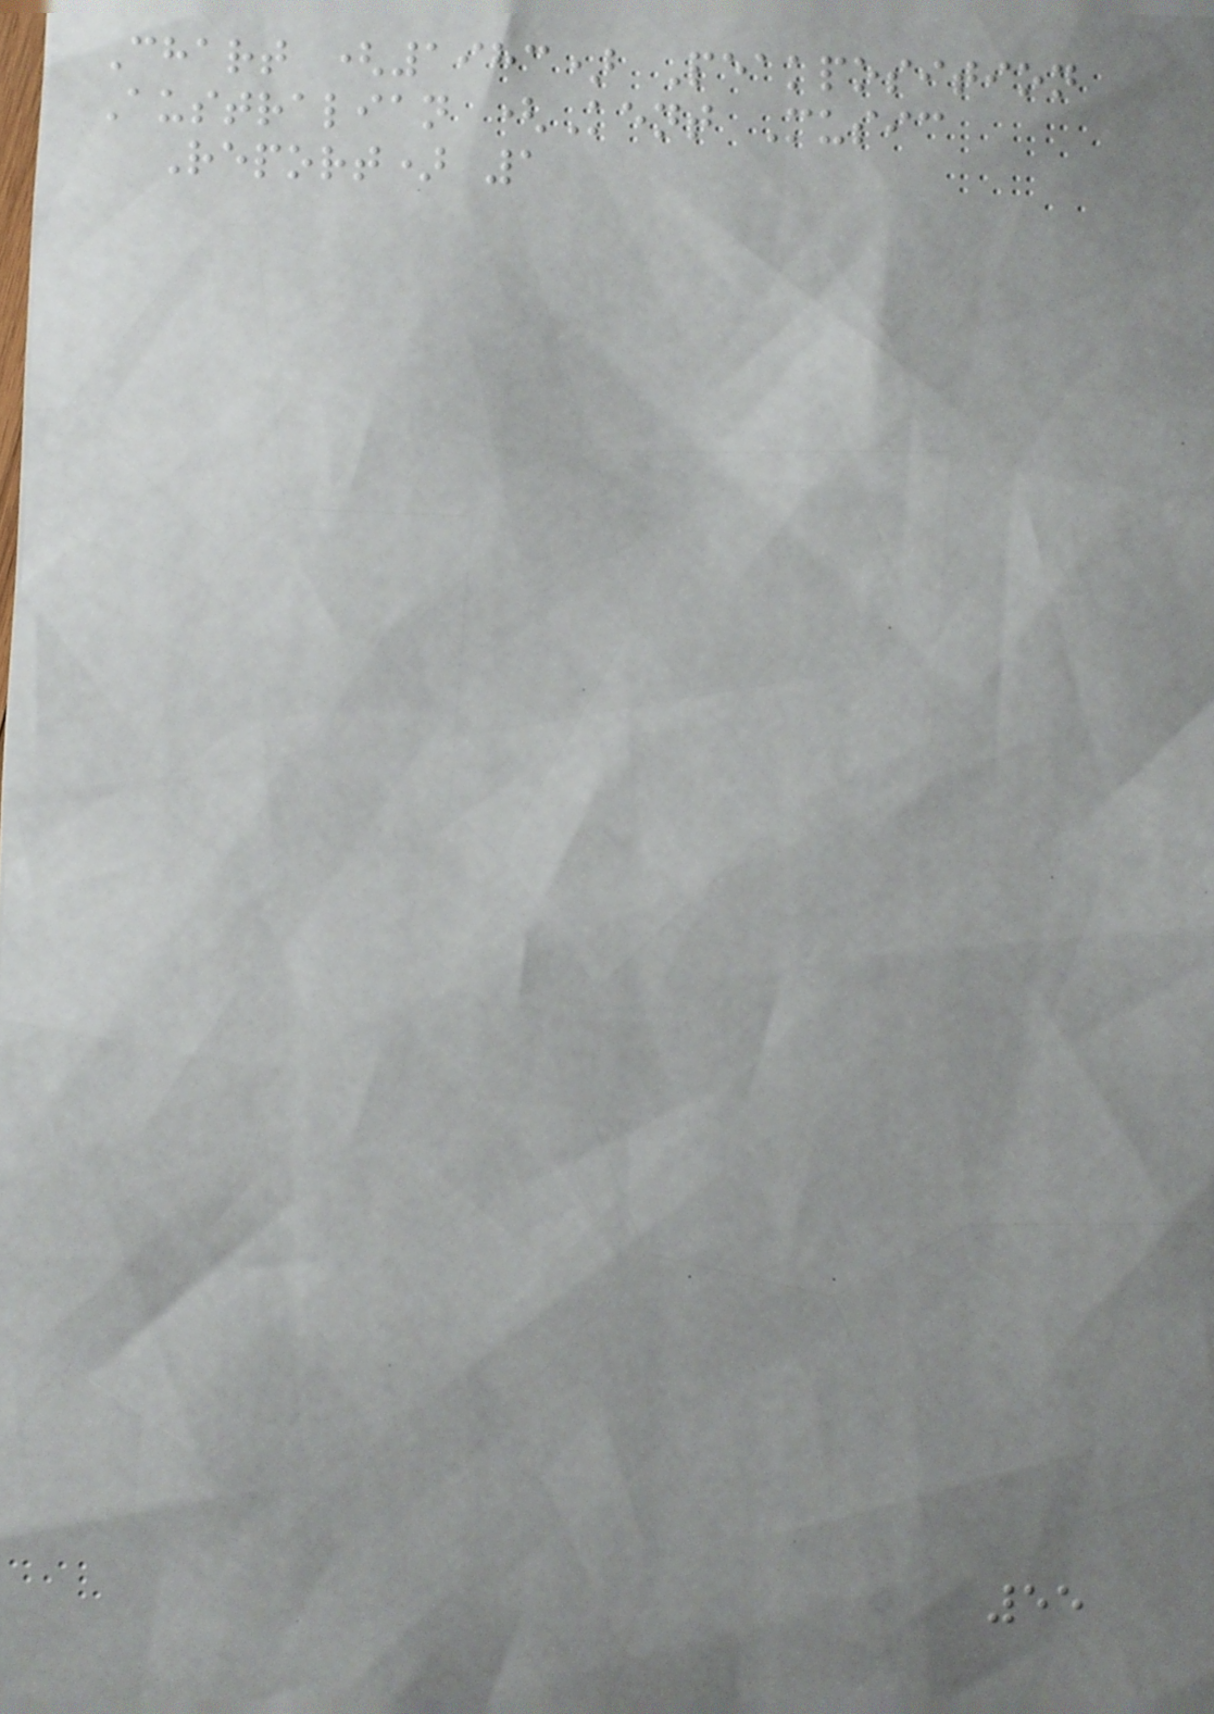Chart (1983) Peakposition
Australian (Kent Music
Report) 1
55
